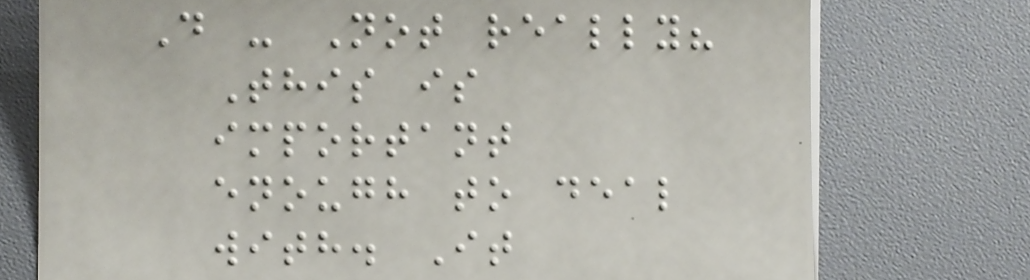D - Not really?
This is
important
enough to deal
with. It
